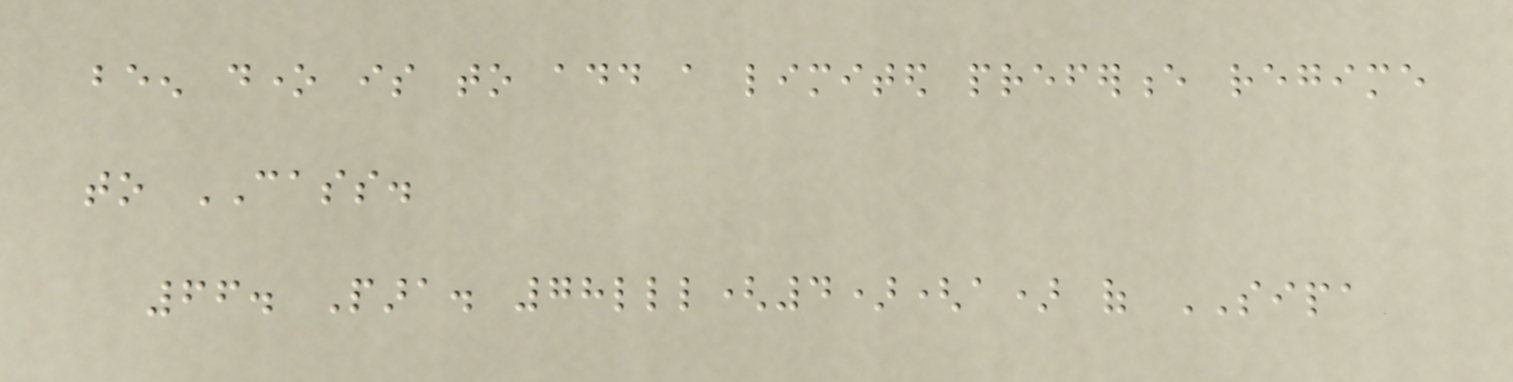been done is to add a limited preference regime
to CASS.
66. Para. 78lll(4)(a) of SIPA
